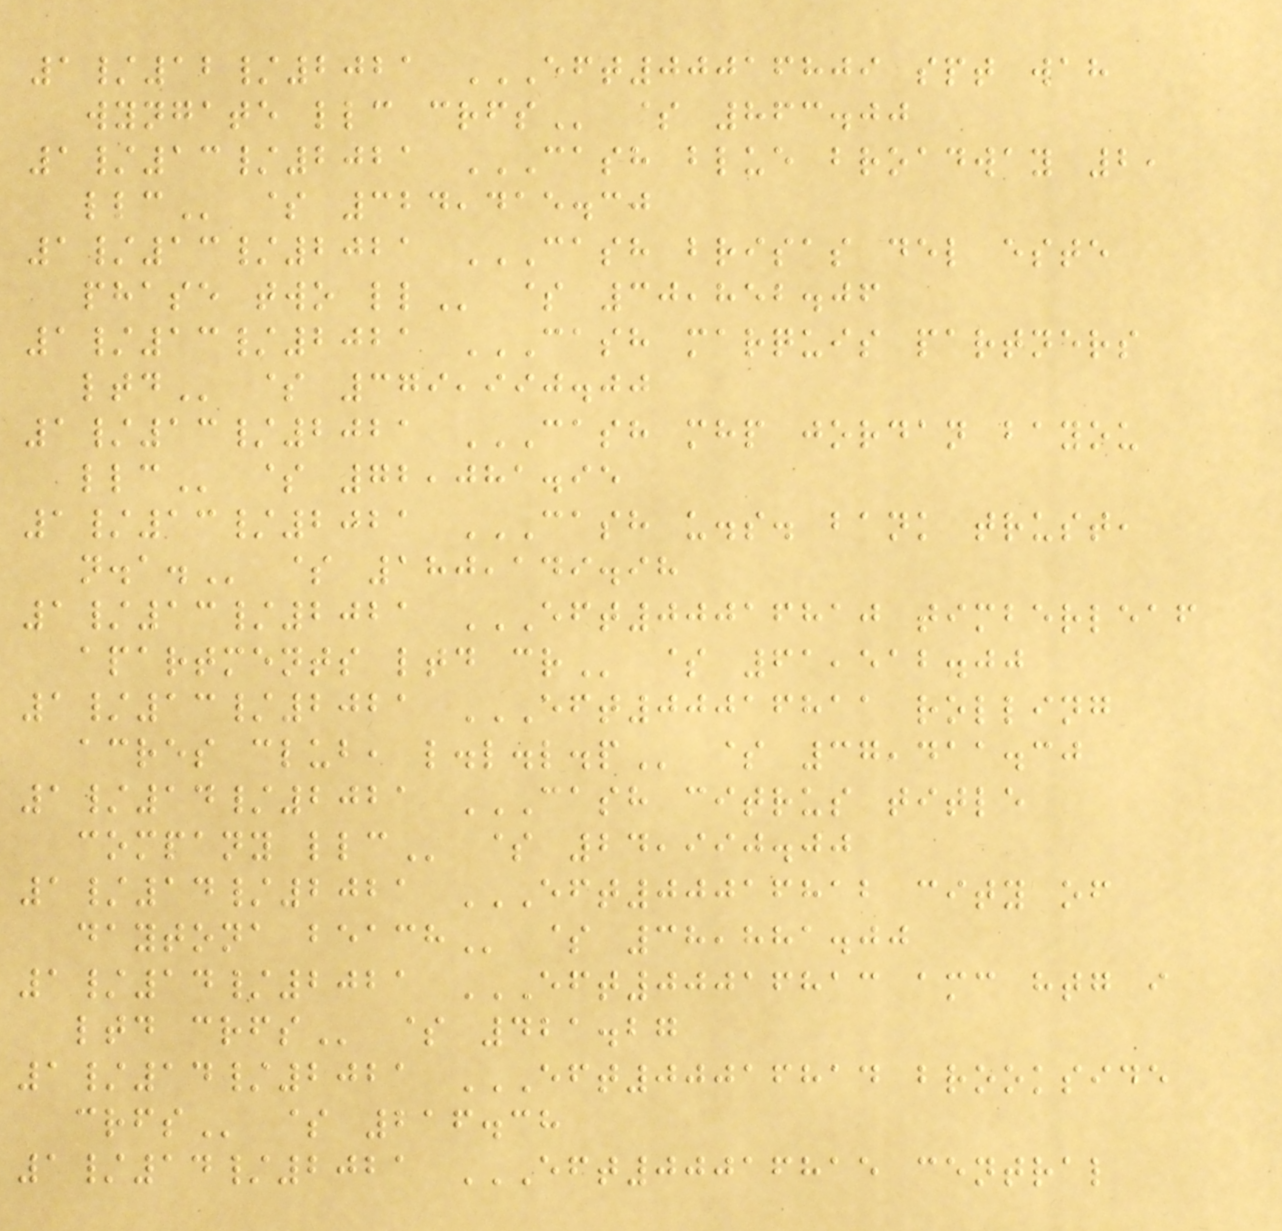1/12/2021 EFT00016809 SPT WAH
WYNGATE LLC CRFS $ 863.00
1/13/2021 CASH BLUE BROADWAY 2,
LLC $ 324,415.30
1/13/2021 CASH BRISAS DEL ESTE
PHASE TWO LL $ 30,852.06
1/13/2021 CASH MARQUIS PARTNERS
LTD $ 379,990.00
1/13/2021 CASH MHP JORDAN BAYOU
LLC $ 72,081.95
1/13/2021 CASH U.S. BANK TRUST,
N.A. $ 180,149.98
1/13/2021 EFT00016810 TIMBERLEAF
APARTMENTS LTD CR $ 61,512.00
1/13/2021 EFT00016811 ROLLING
ACRES CLUB, L.L.L.P $ 37,411.30
1/14/2021 CASH CITRUS TITLE
COMPANY LLC $ 24,990.00
1/14/2021 EFT00016812 CITY OF
DAYTONA BEACH $ 38,881.00
1/14/2021 EFT00016813 AMC HTG I
LTD CRFS $ 421.27
1/14/2021 EFT00016814 BROOKSIDE
CRFS $ 216.38
1/14/2021 EFT00016815 CENTRAL
